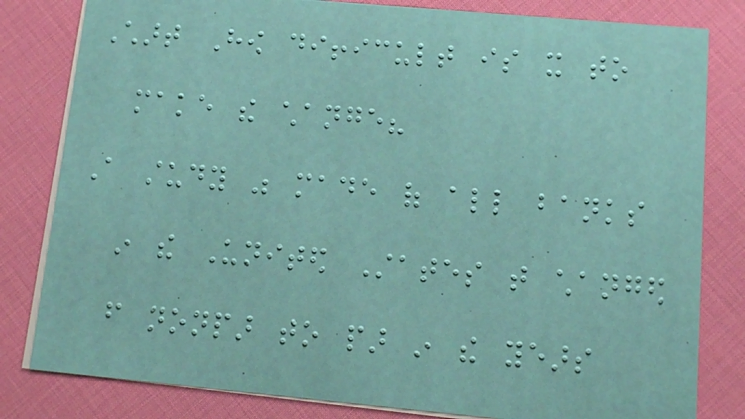Chart How difficult is it to
make the change?
A study was made of all banks
in the United States that changed
from nonpar to par in the years
